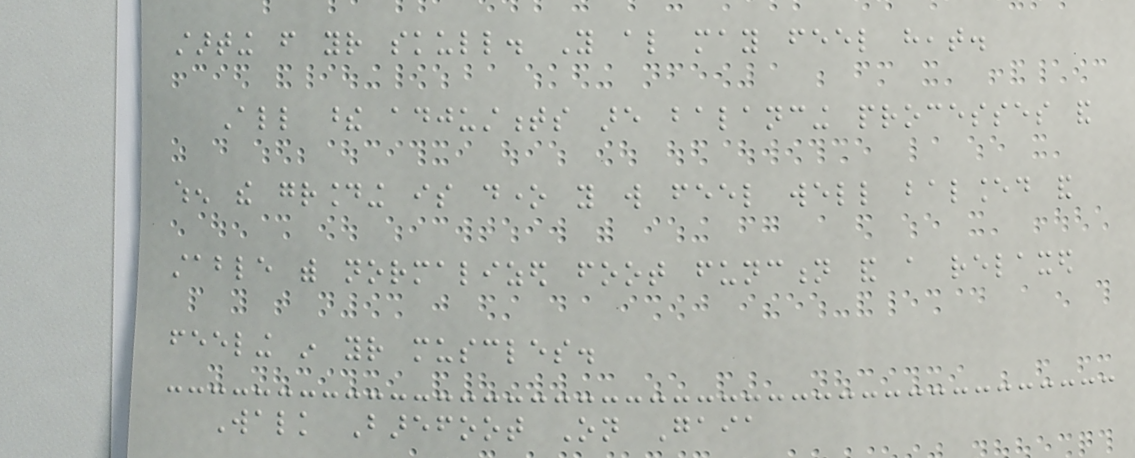starting from your skull. You also may feel heat.
All these adjustments are balancing processes and
when the grounding is done you will feel well balanced and
stable with normalized foot function and a relaxed
feeling in your muscles.
Walk Barefoot On Gaia
